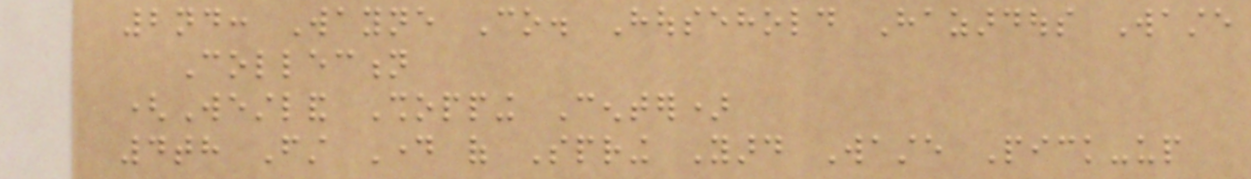2nd: Wayne Co. Household Hazardous Waste
Collection
(Westland Shopping Center)
4th First Day of Spring Yard Waste Pick-up
